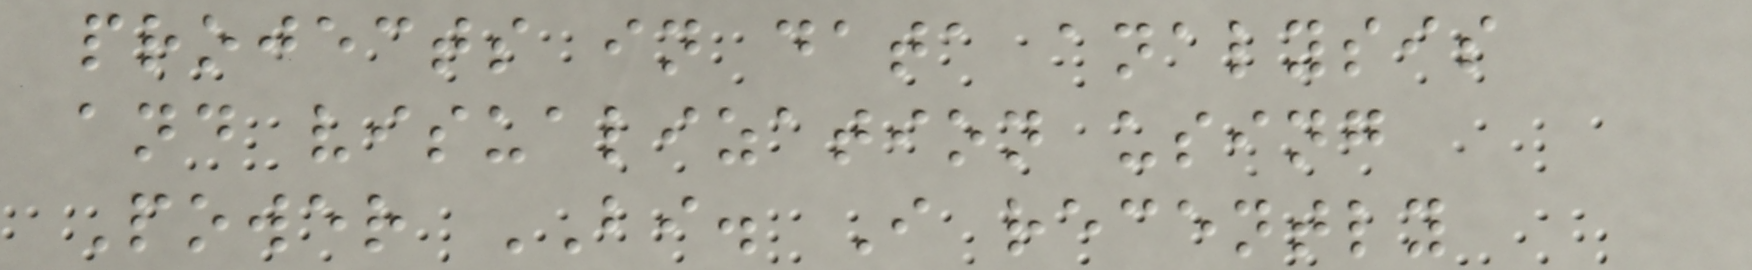projects in data analysis
and visualization using
Power BI. I recently
